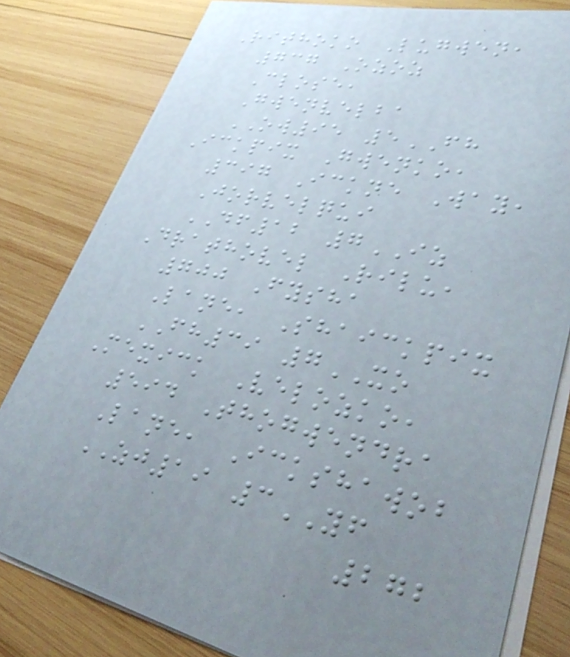Rithoko Lugwen,
737 Ozoz
Close,
Gwenvelba
OW95 5FH
Ickpix Gwenko,
397 Ickne Way,
Jorvelqui
DF12 7IZ
Drathovel Rilu,
700 Fysha
Lane, Shaickpix
FH39 7XO
Mexick Velozko,
594 Thogwendra
Lane, Ickshawob
ZJ19 3YF
272
